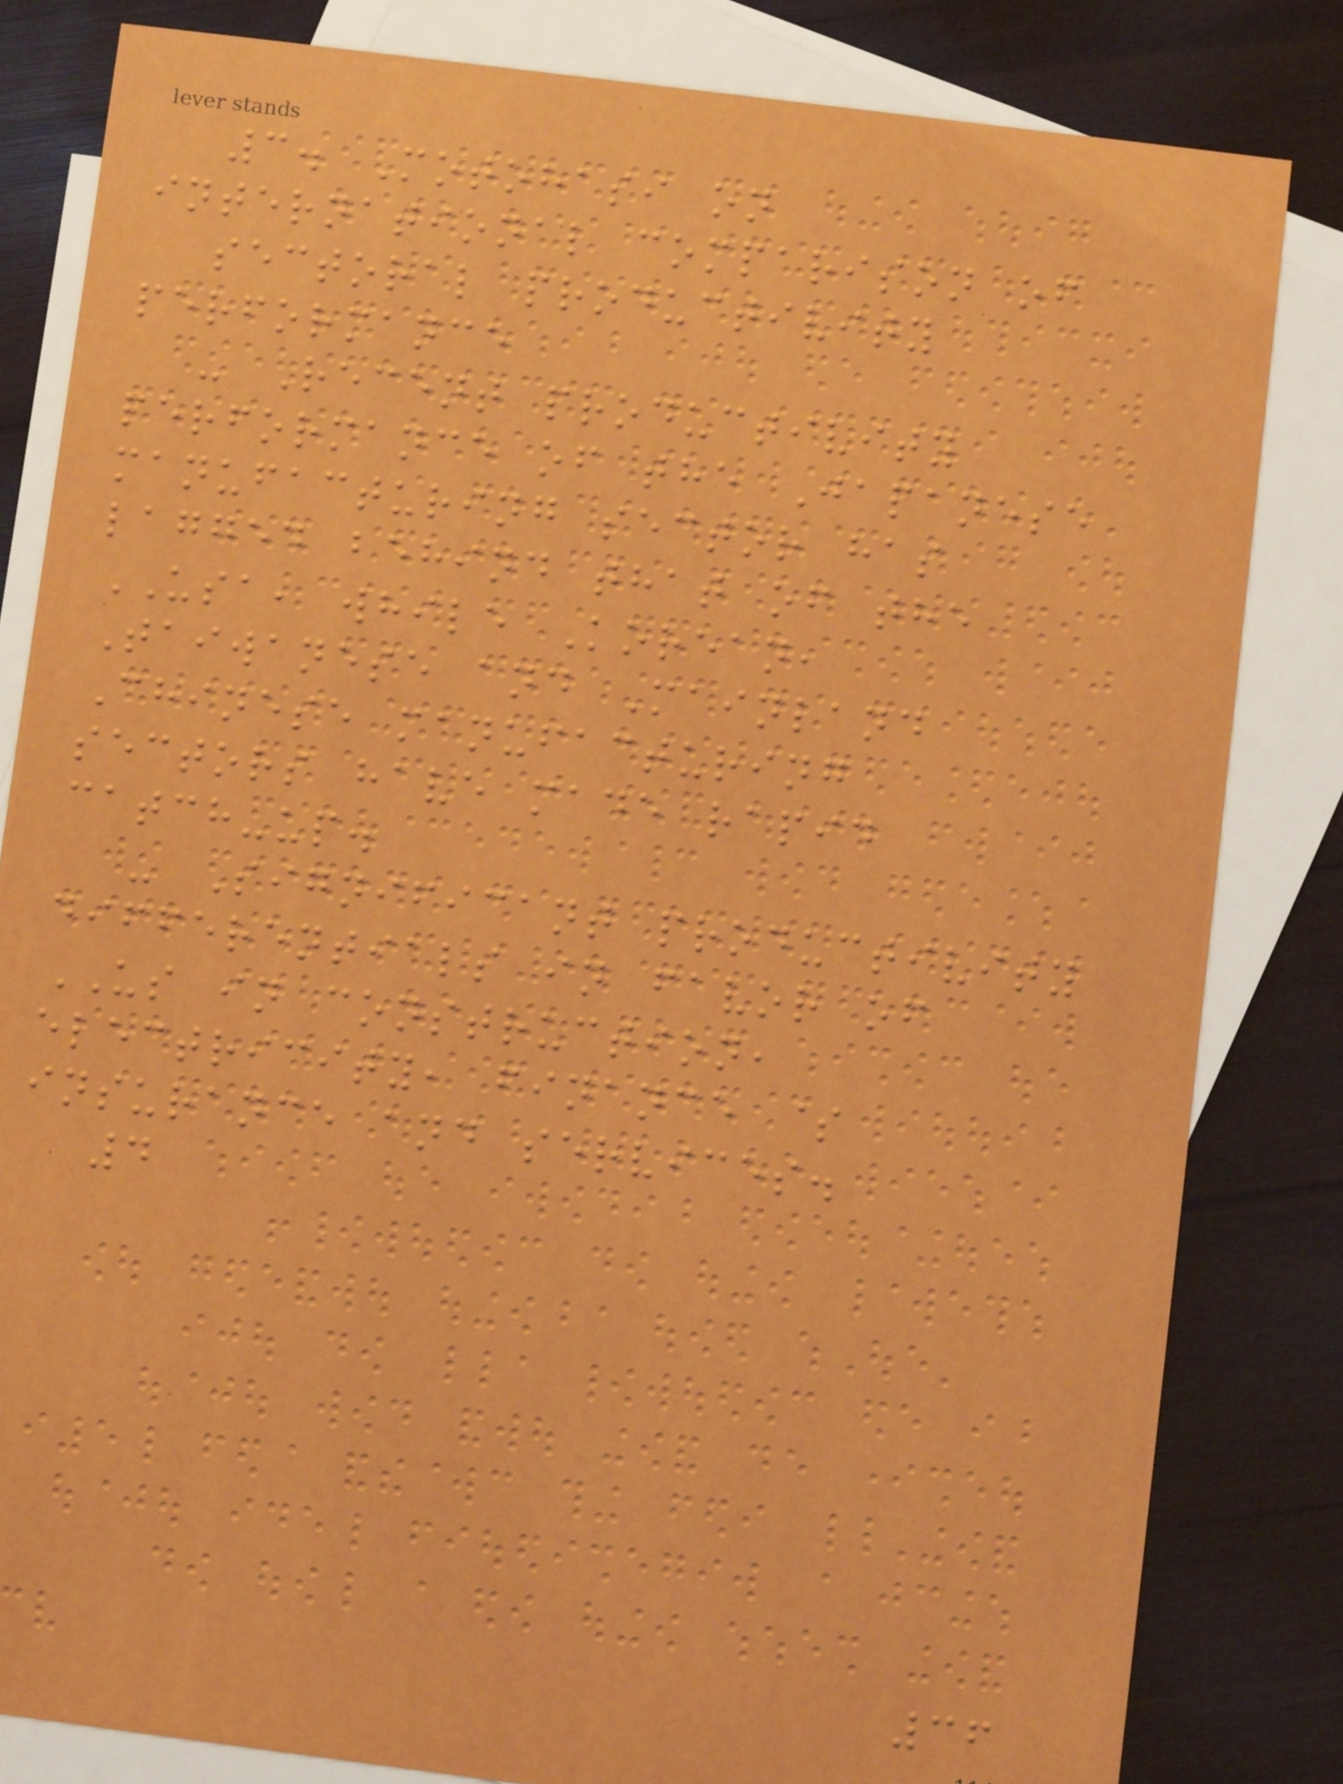3. Motohasi on
international comparison of
sectoral productivity
performance
- Recent productivity
performance of the Japanese
manufacturing sector has
lagged behind that of the
USA, while Korean,
Taiwanese and Mainland
Chinese manufacturing
sectors have made rapid
catch-up.
- Significant productivity
differentials in favor of
US in construction,
electricity, finance $
insurance and services.
4
36
